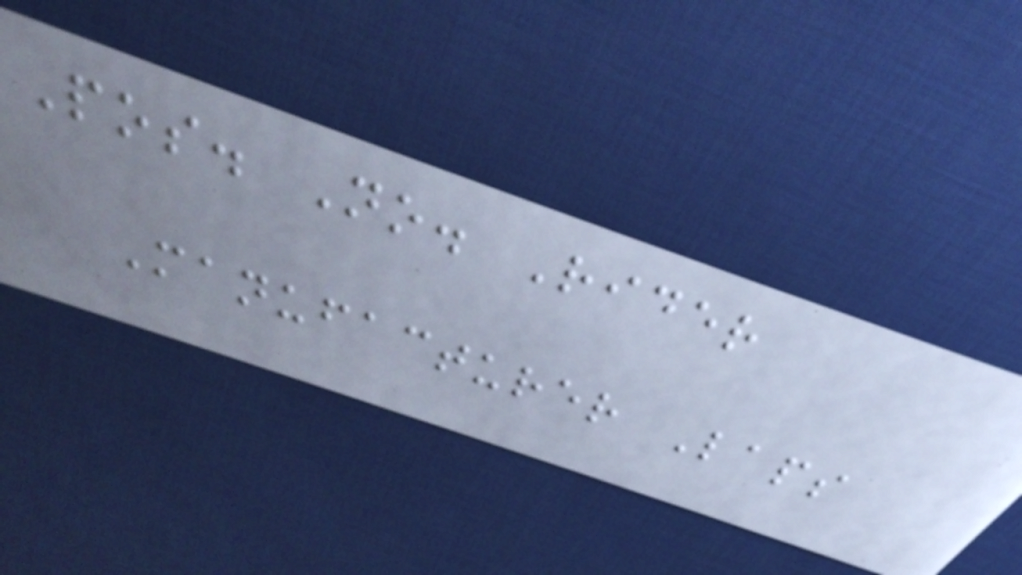Pos. No. Rider
Manufacturer Laps
